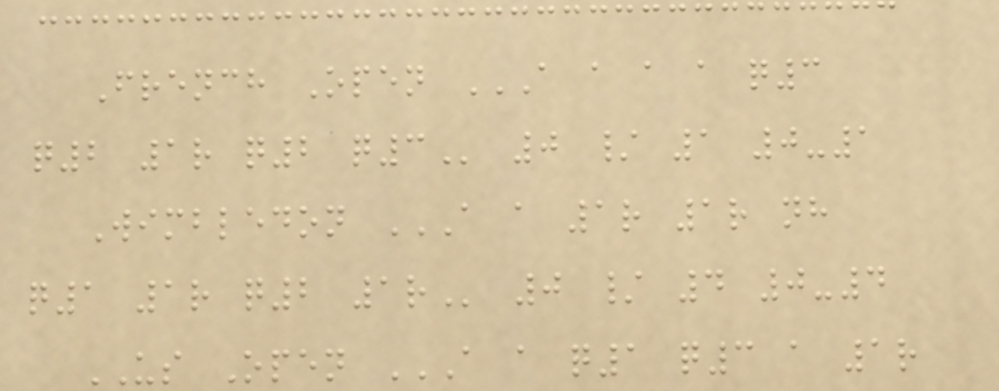French Open A A A A Q3
Q2 1R Q2 Q3 0 / 1 0-1
Wimbledon A A 1R 1R NH
Q1 1R Q2 1R 0 / 4 0-4
US Open A A Q1 Q3 A 1R
